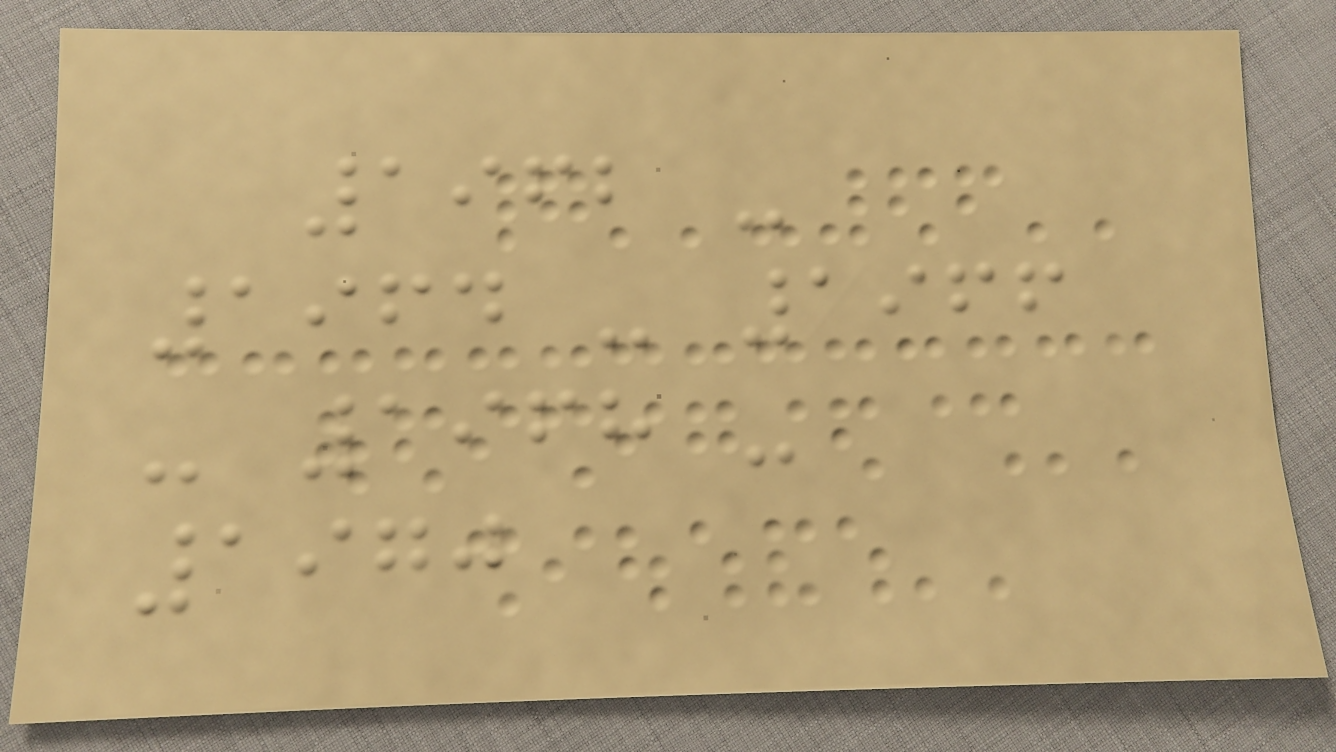1962 -
1964 - 1966
- 1968 -
1970
